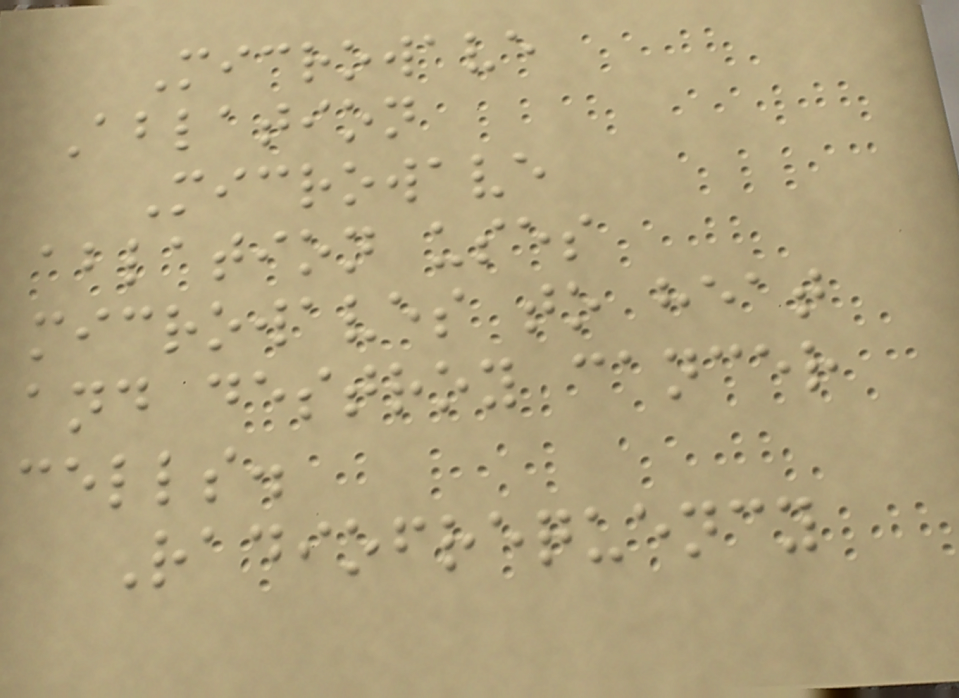Microwave
Ablation
Microwave
ablation uses
microwaves to heat
and destroy cancer
cells.
Radiofrequency
